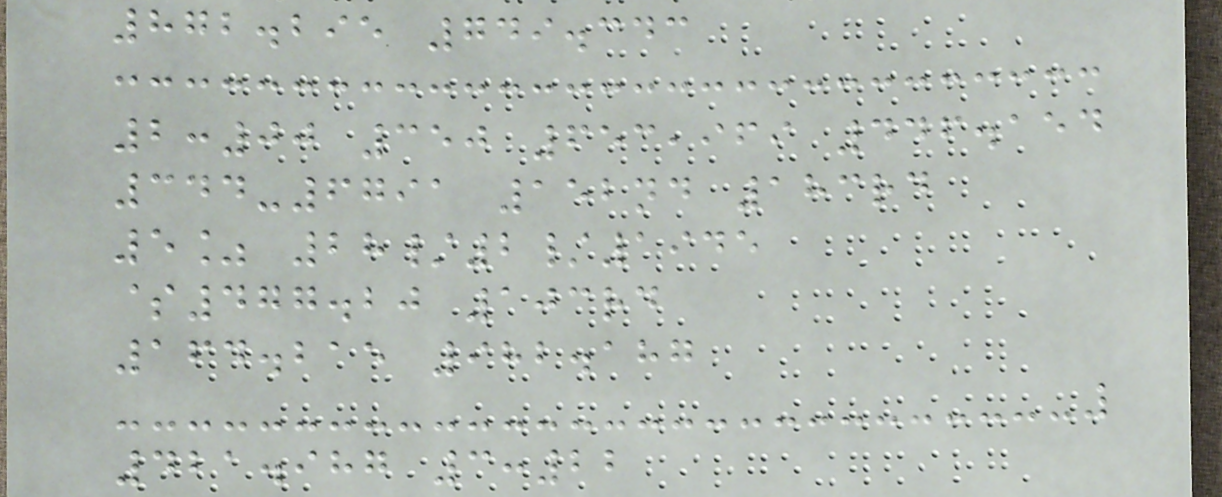872.295 749.343
2:00 350 653,969 446.154
344-6791 152nd 183rd
5% 28/2/1945
$477.20 103rd
164.215 982.187
421.987 3:22
